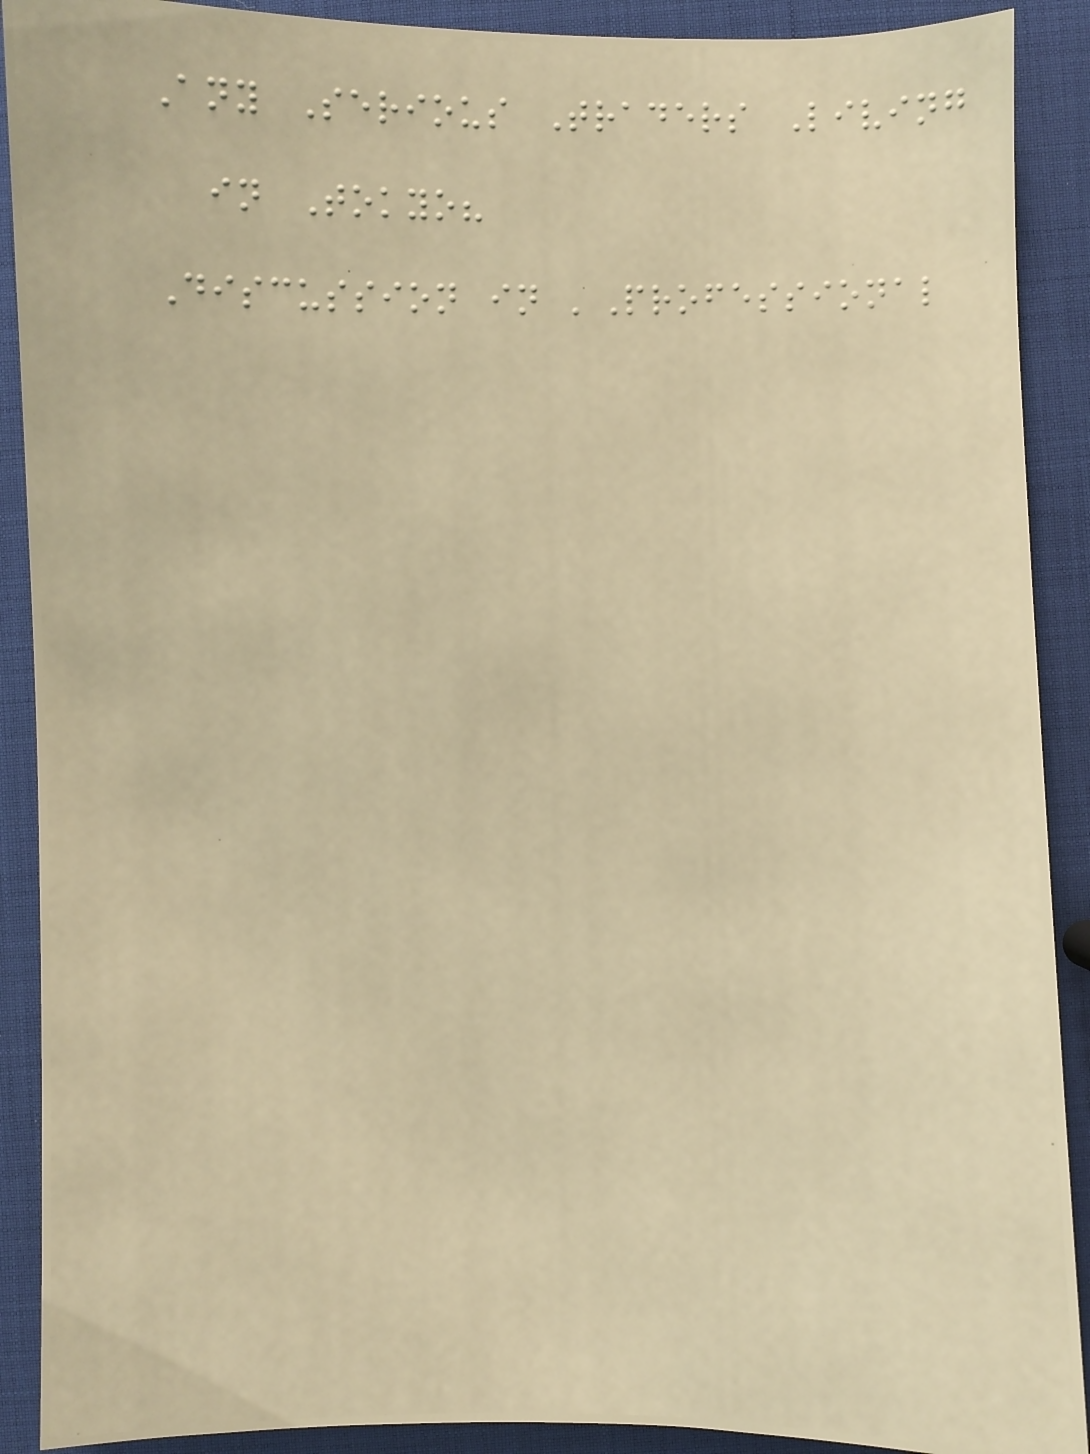Any Serious Traders Living
in Tokyo?
Discussion in 'Professional
